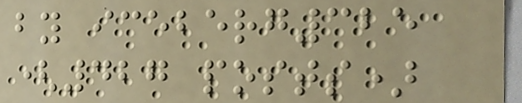by iceberg325
(427 posts)
